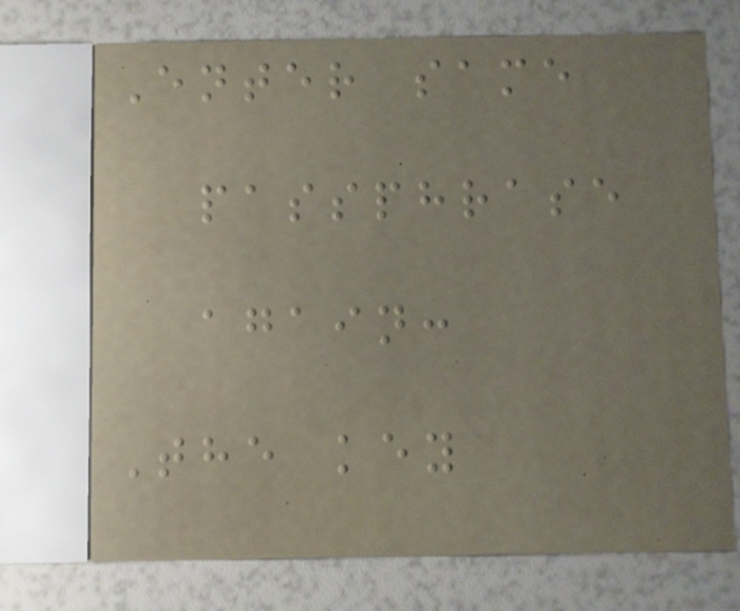Enter same
passphrase
again:
The key
